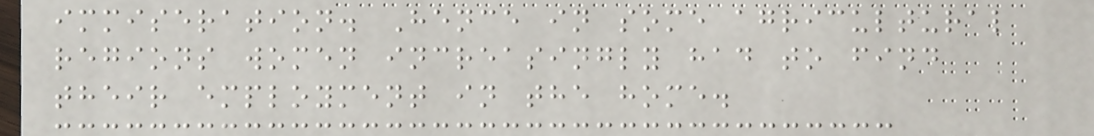immiseration. Hence in some agricultural
regions women increasingly had to find
their employment in the home.
